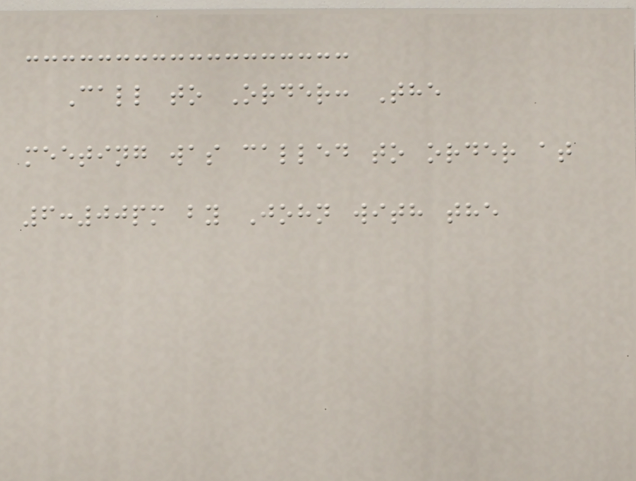Call to Order: The
meeting was called to order at
6:00pm by John with the
